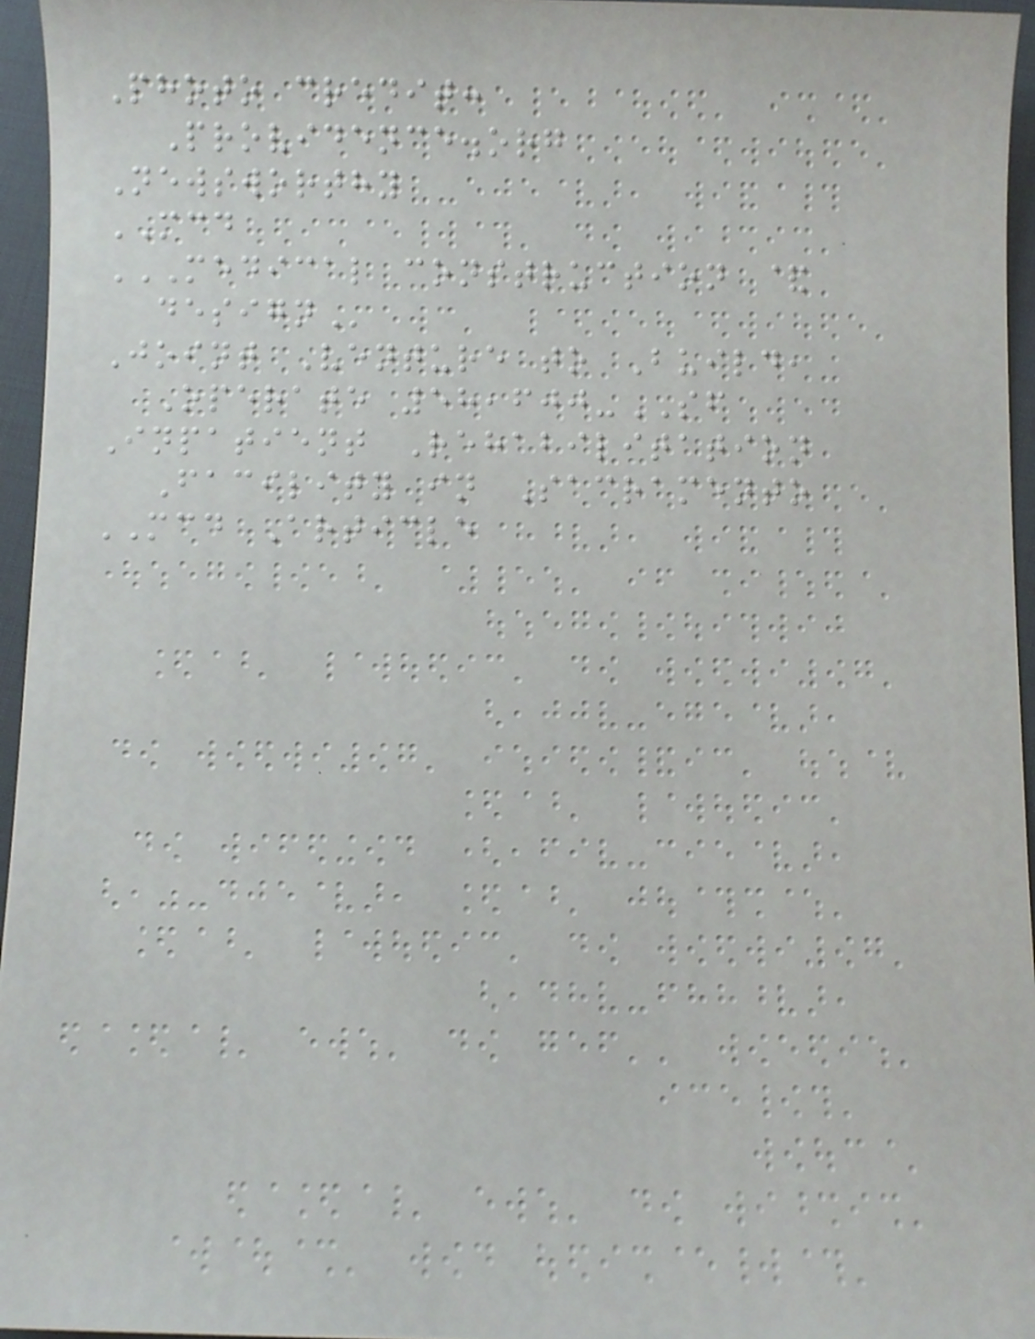Photo credit:
Providence.org
Newsworthy
MCD
MEDICAL CONSTRUCTION &
DESIGN
Joint Venture to Build,
Operate 58,600-SF
Inpatient Rehabilitation
Facility in Sacramento
MCD Article
